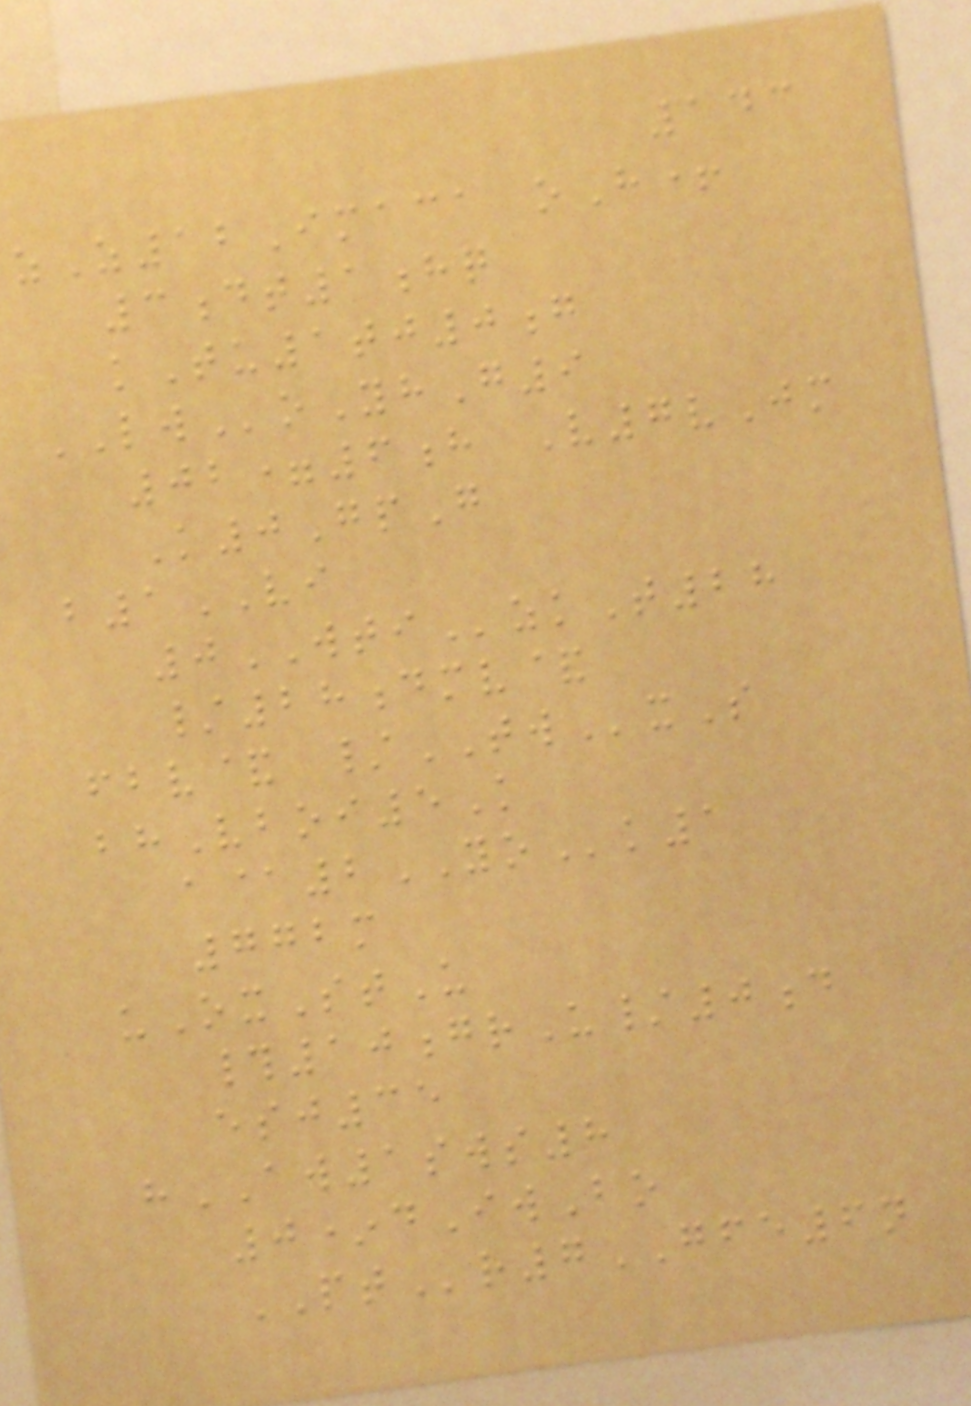143
zZ12Imaca oH+
3dt1hq
kTu1tj0g
LWoYhG9
02=6h V7vJm
K0GpG
b1VI
0WTIzkT28
/28dmv&
fbv& /TWxS
bhVboi5K
a@2YOk1
772m
uOxStU
#10grU/0d
esj35
hAW1sws8
0*dIwBo
PTr7GFE6n
